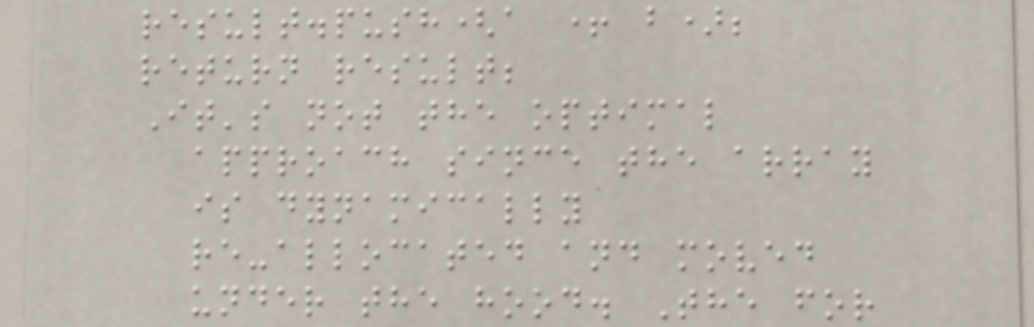result.push(a + b);
return result;
It's not the optimal
approach since the array
is dynamically
re-allocated and moved
under the hood. The for
